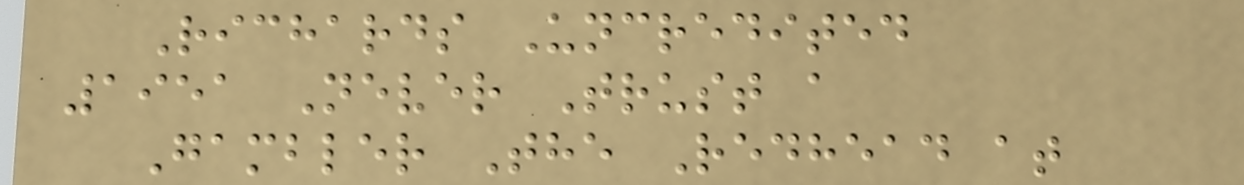Richards Uncredited
1951 Never Trust a
Gambler The Redhead at
